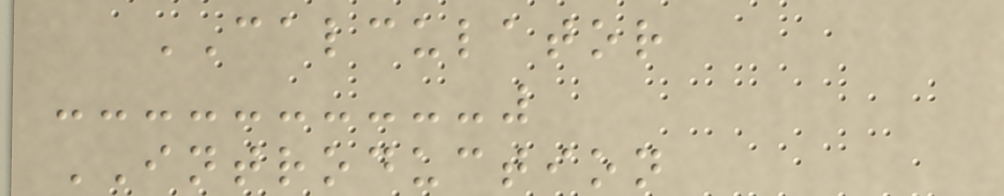CALCULATOR
INTRODUCTION
